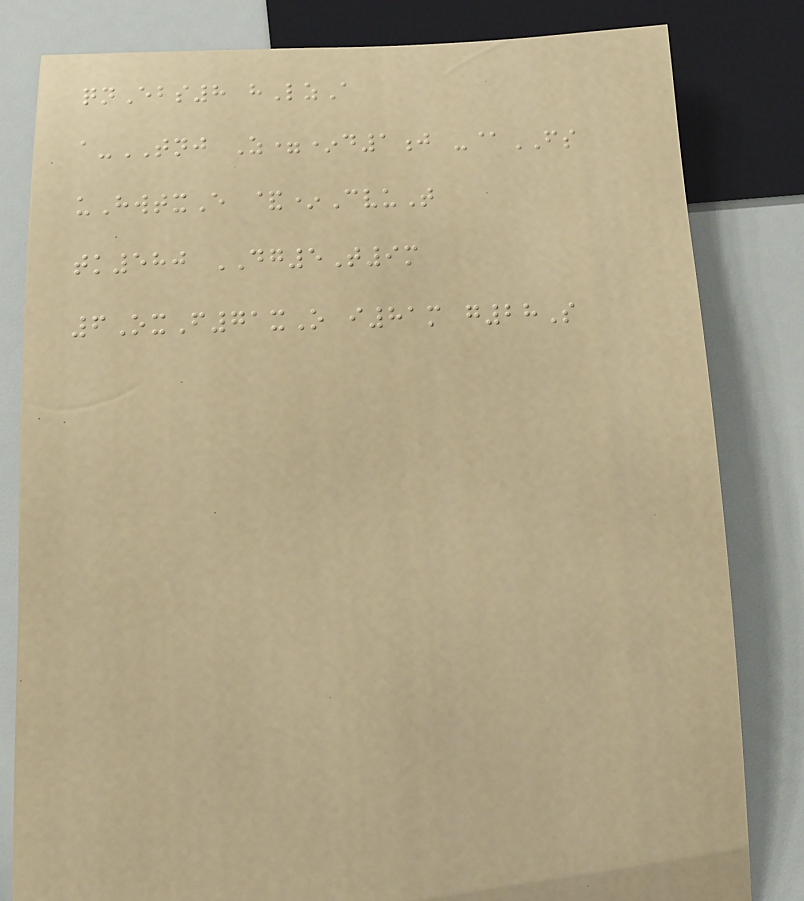qnEbs8 hLzA
a-TNJ Z=*d1j -@FS
uHwtxE &*CvuT
tk580 DG5T9m
6OxF71xO i81m g28S
